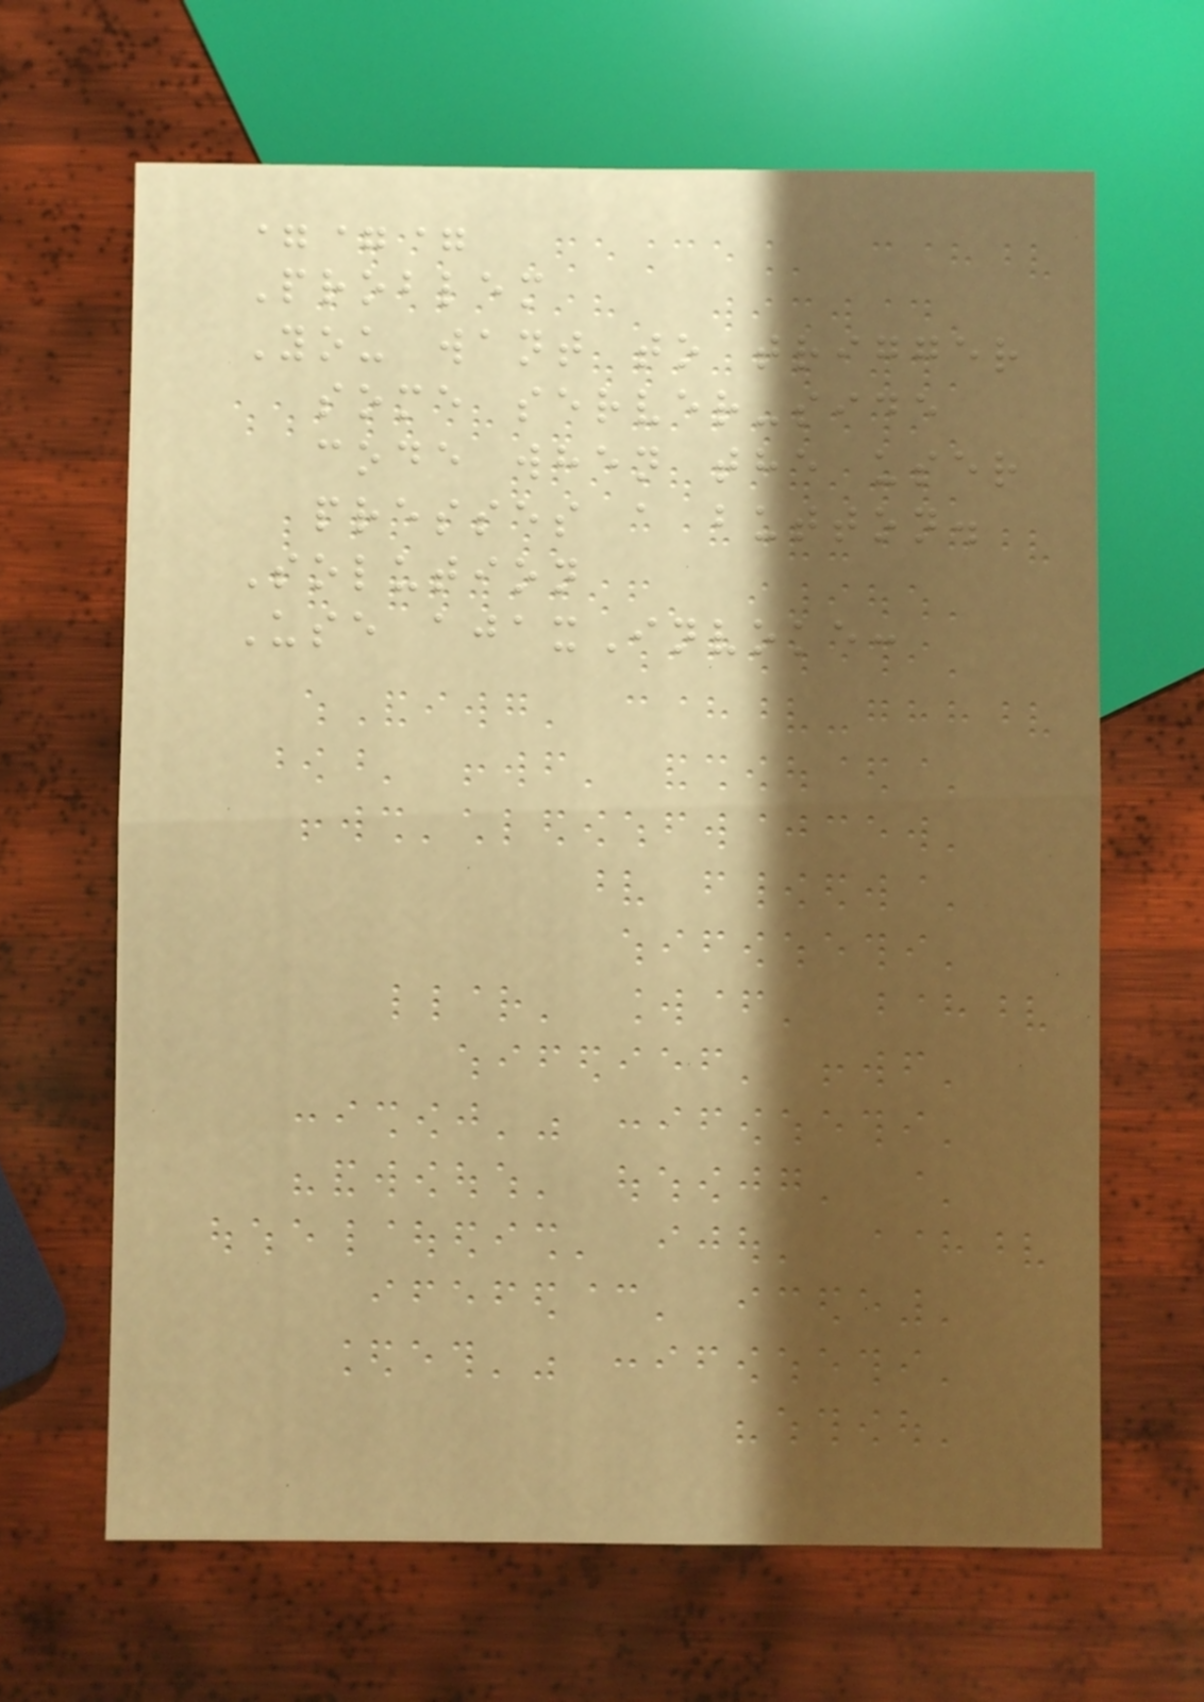===
Problem
You want to trigger
some server-side
code when the user
presses a button.
Solution
Use ajaxInvoke:
